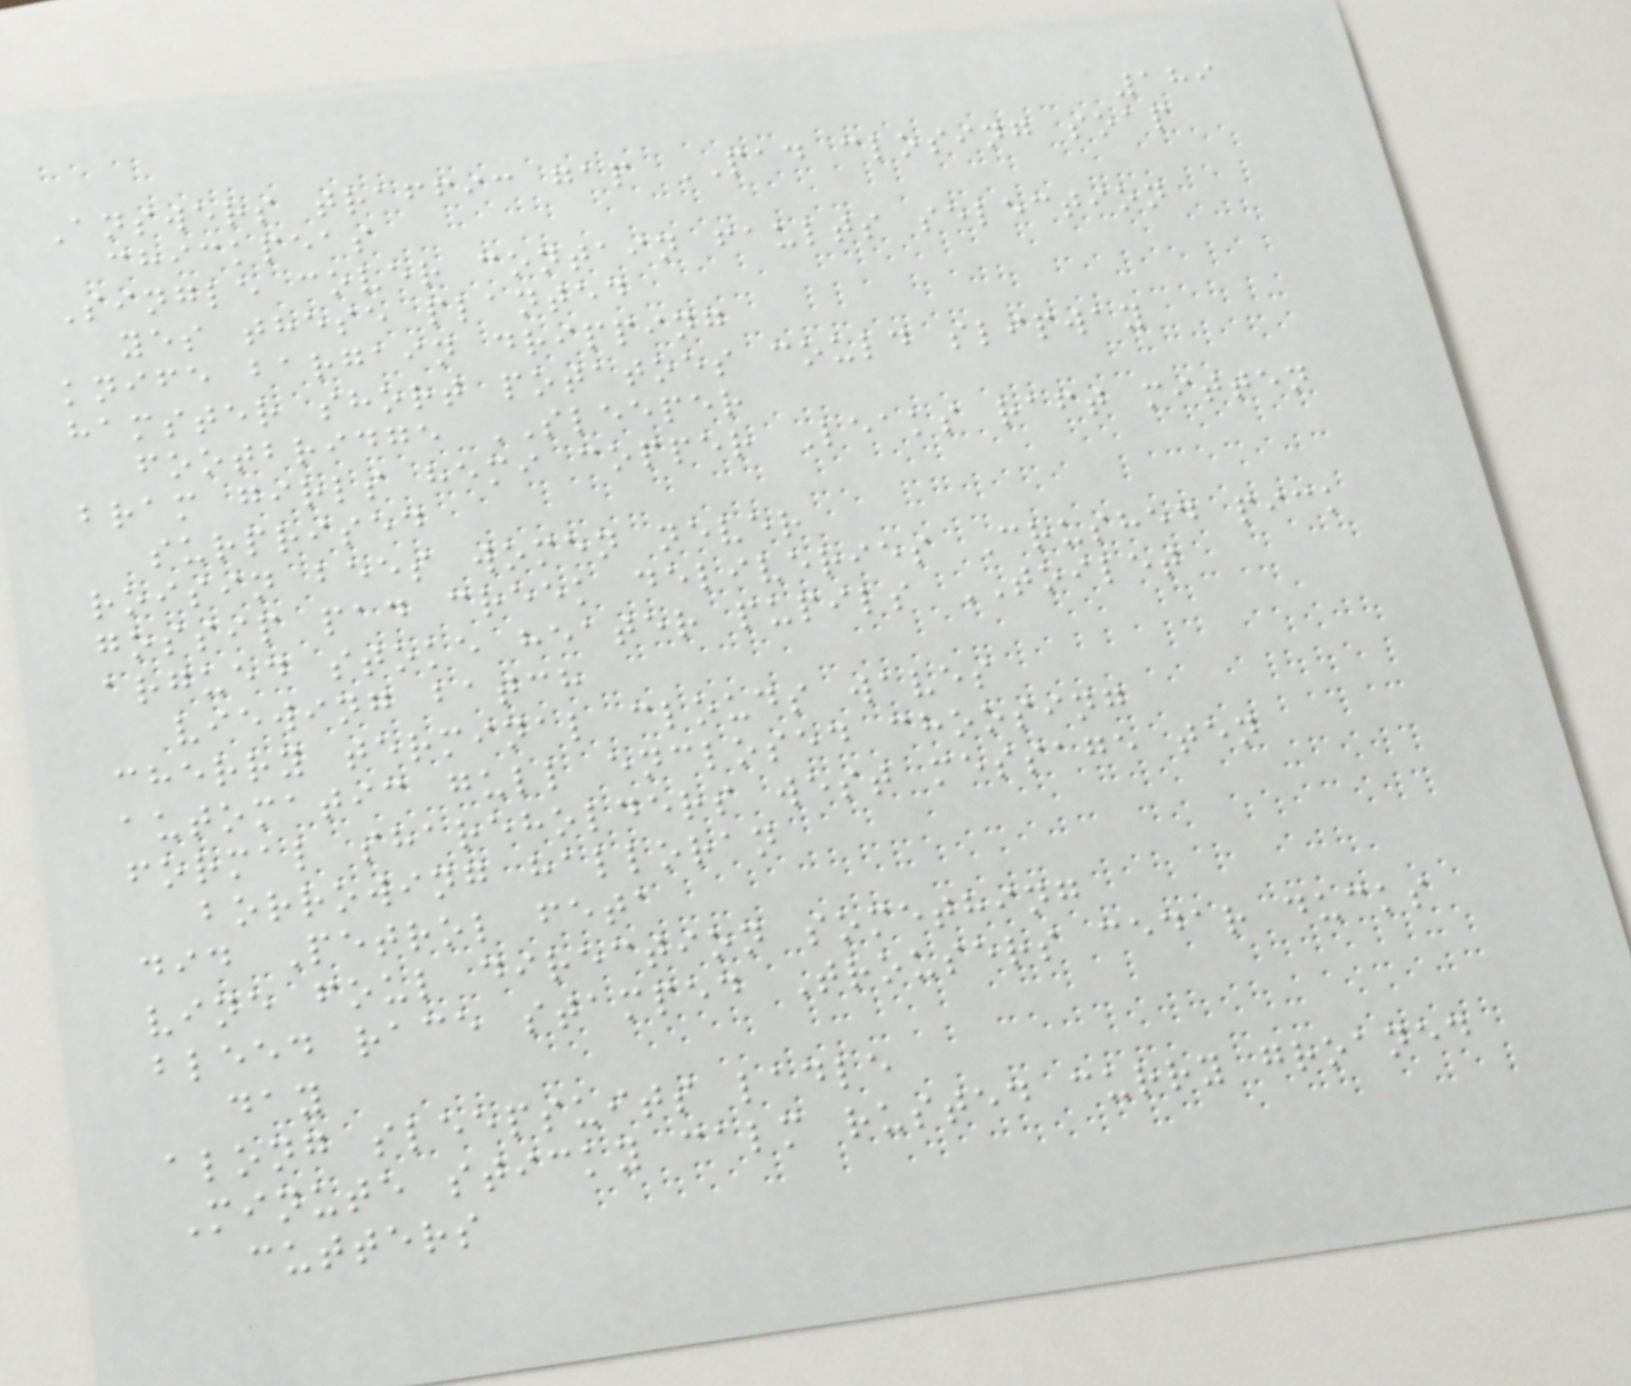189
Answers traffic gap PAD closing soap
chickpeas
Single cover contain faults selection
yes these planted
knife bargain dripping
hamster short potatoes could slipway
footbridge SLEEPER
bram girls hemi copper Leaks raft mitten
surprised
roisin bees women never
gossip pad creek deliveries Crushed pick
argued stoke heater pupils TOILET
viewing batch
cherry terminal clouds waves
automatic gull enclosed choosing
formal shareholders west message ten
borrowing halloran
did Petrol feta
vine foul direction something
bleed race stamped Trousers cedar ducks
day
along sleepsuits ladle
Minute sticky calm rusted curry groaned
cutters
